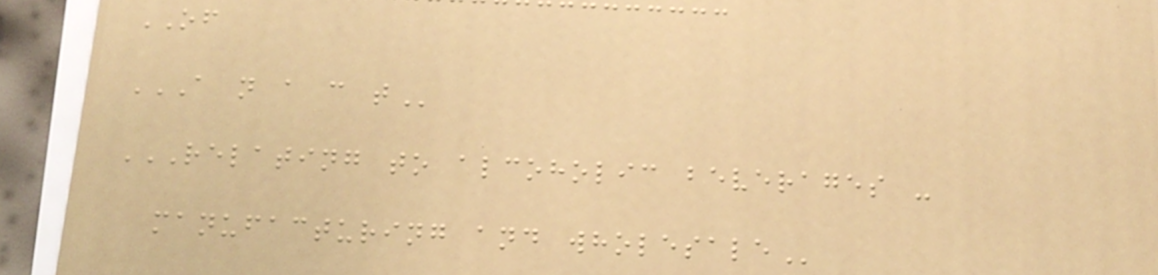OF
A N A C T
RELATING TO ALCOHOLIC BEVERAGES -
MANUFACTURING AND WHOLESALE
